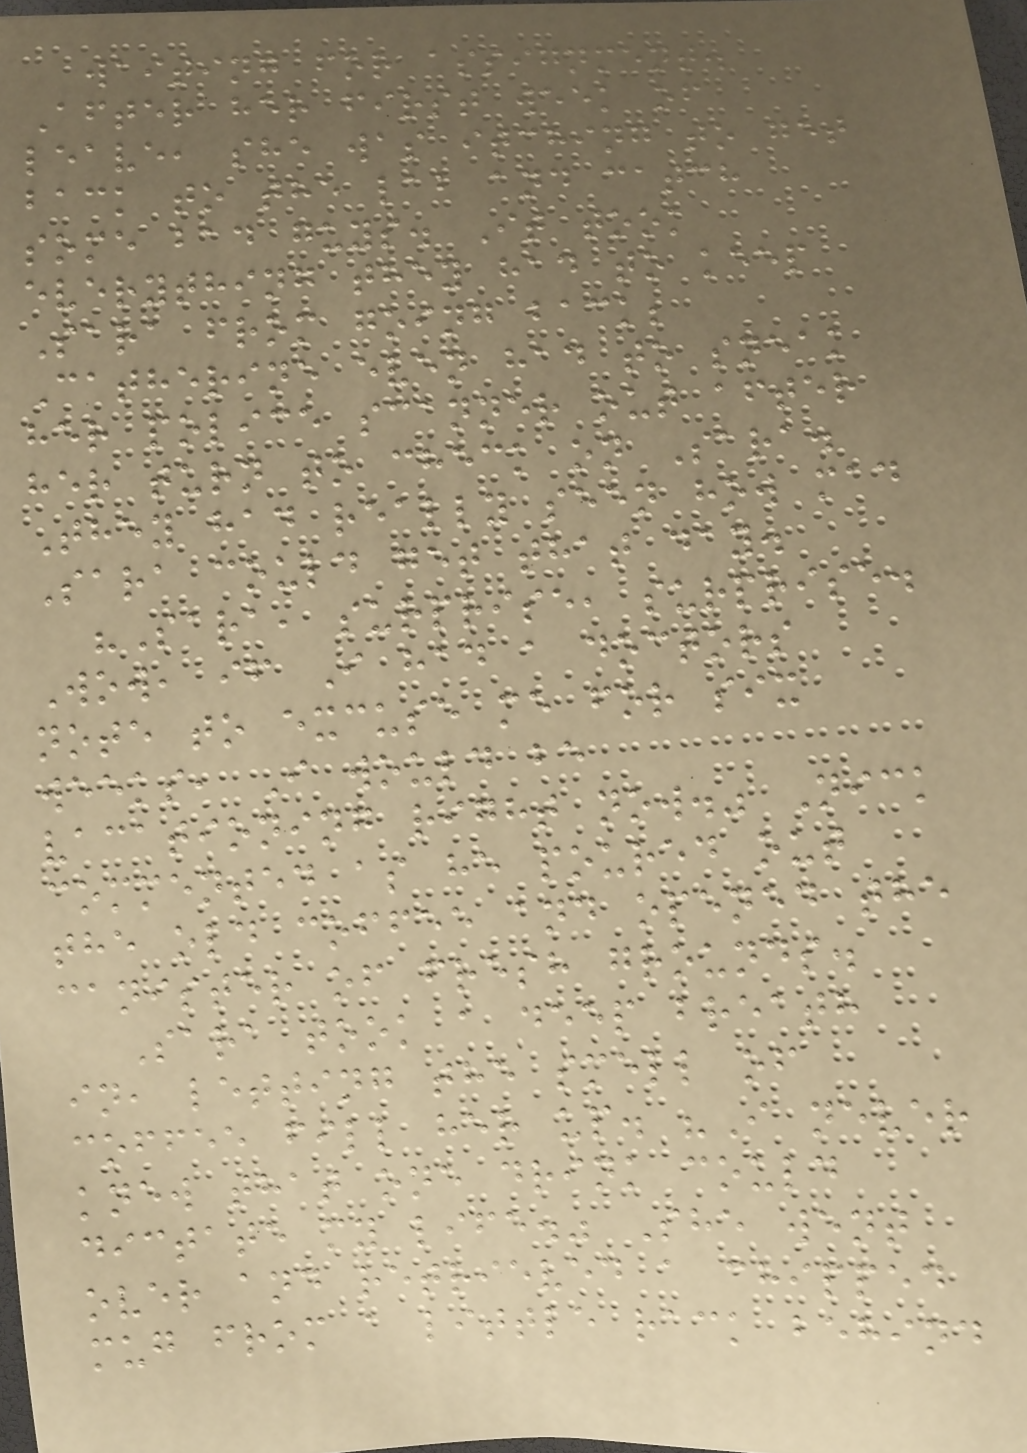waiting for assignment.
After her first week of
leave, she was itching to get
back to the lab and catch
some bad guys. It took
everything they had to keep
Sara from going back;
Catherine even had to sneak
her police scanner out after
her turn to check on Sara.
They had really seen how mad
Sara could get that day.
"Sara, surprise, surprise.
Wow, if I had a doctors
note to excuse me for six
weeks, I would be
vacationing right now." Nick
commented as he poured out
the old coffee and opened the
canister of fresh grounds.
Sara took a deep breath
in, letting the smell of
coffee fill her up. "I never
knew that one drink could
dictate my life." She went
over and retrieved a chipped
mug from a little rack behind
